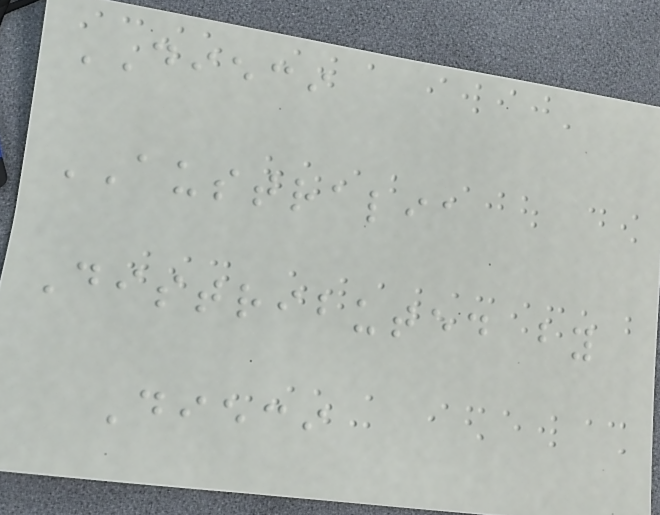DIECI
AUSTRALIA
Distributed by
Dieci
